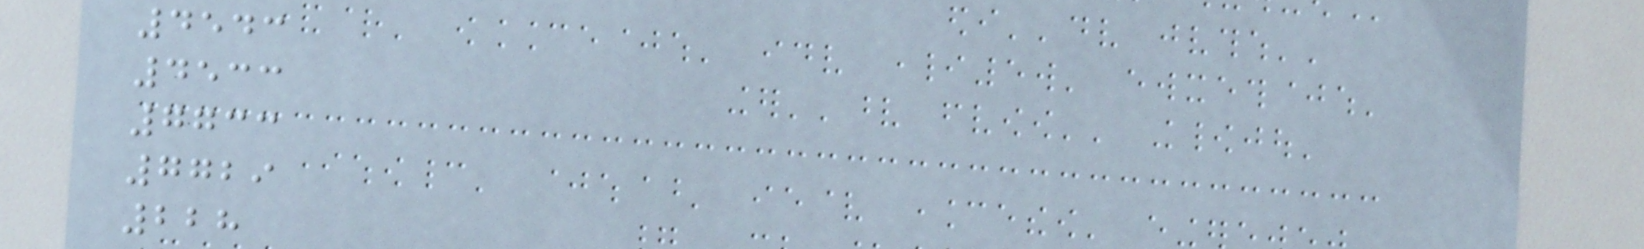4543
4533
7733
7729
228
